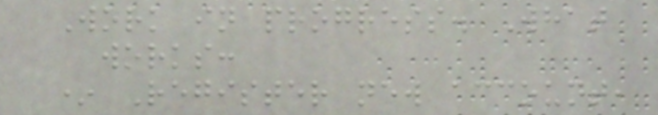Work in progress. What
works:
* Register new account,
